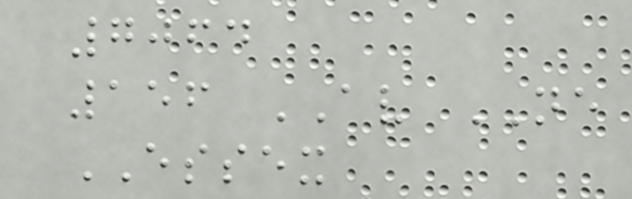7064
156 AV NE
ESSEX
